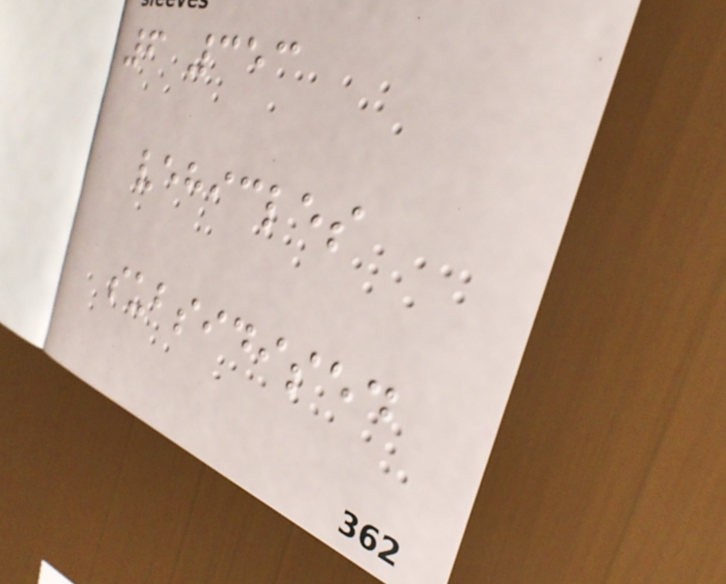6 353
vehicles
subsidised
